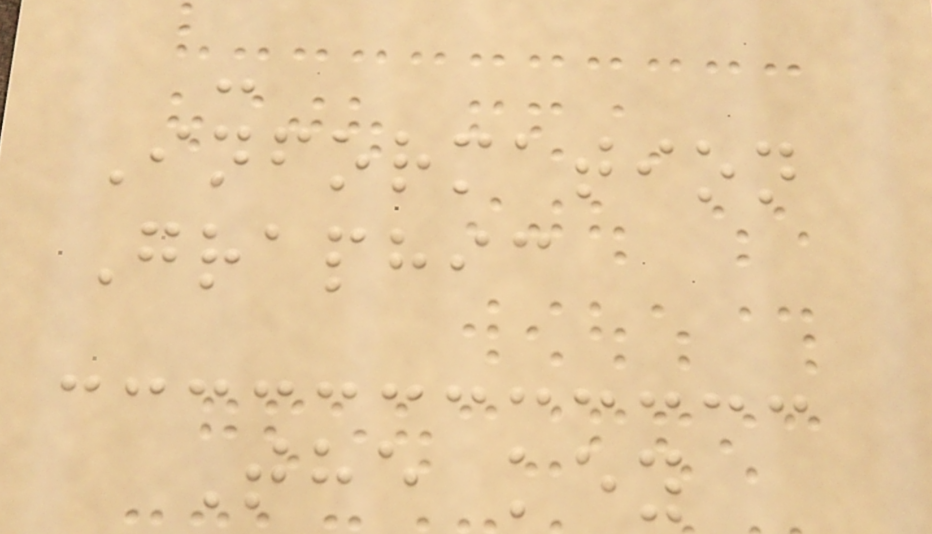-
Information
Graphic
The key
